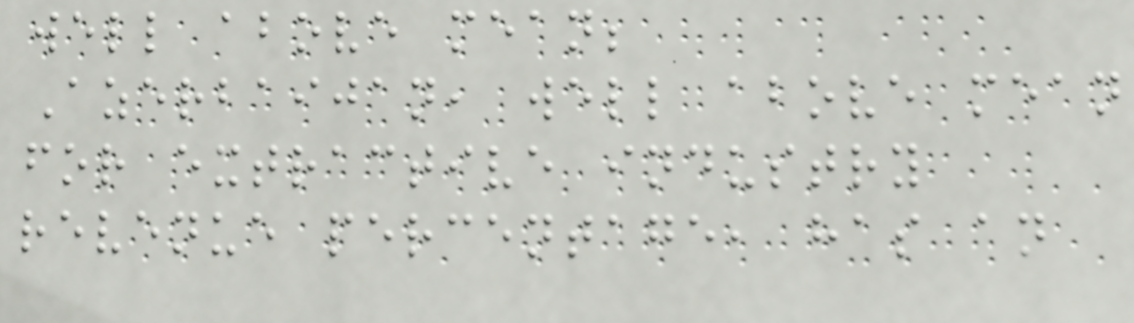well above mean;
Azerbaijan, well above mean
for extractive industry
revenue percentage, has an
